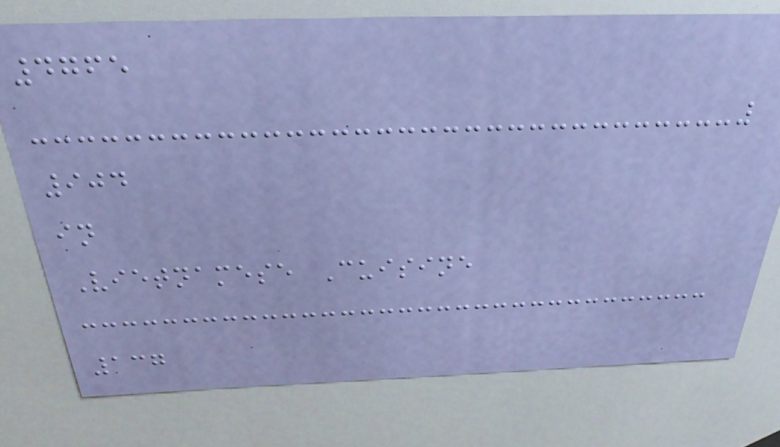4765
904
in
Vietnamese Cuisine
137
